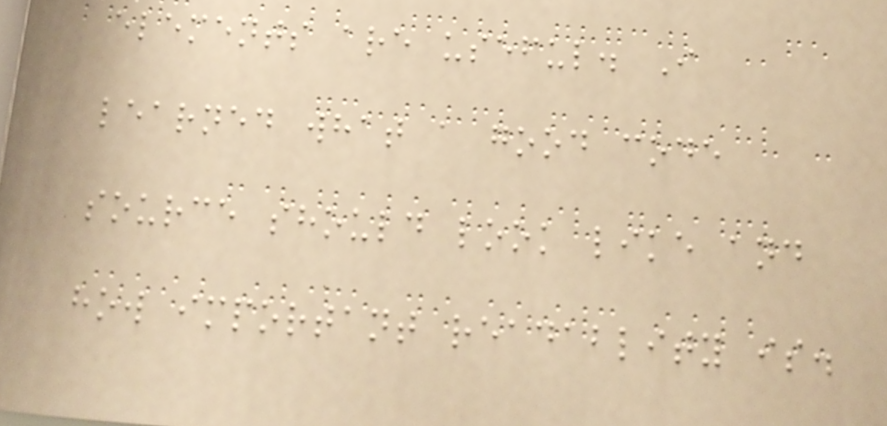elements are useful. I
learned what a good code
source should look like and
how important readablity is.
